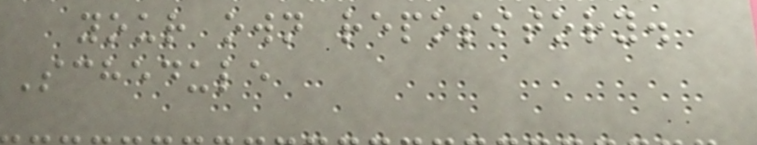your own repository.
Schedule
